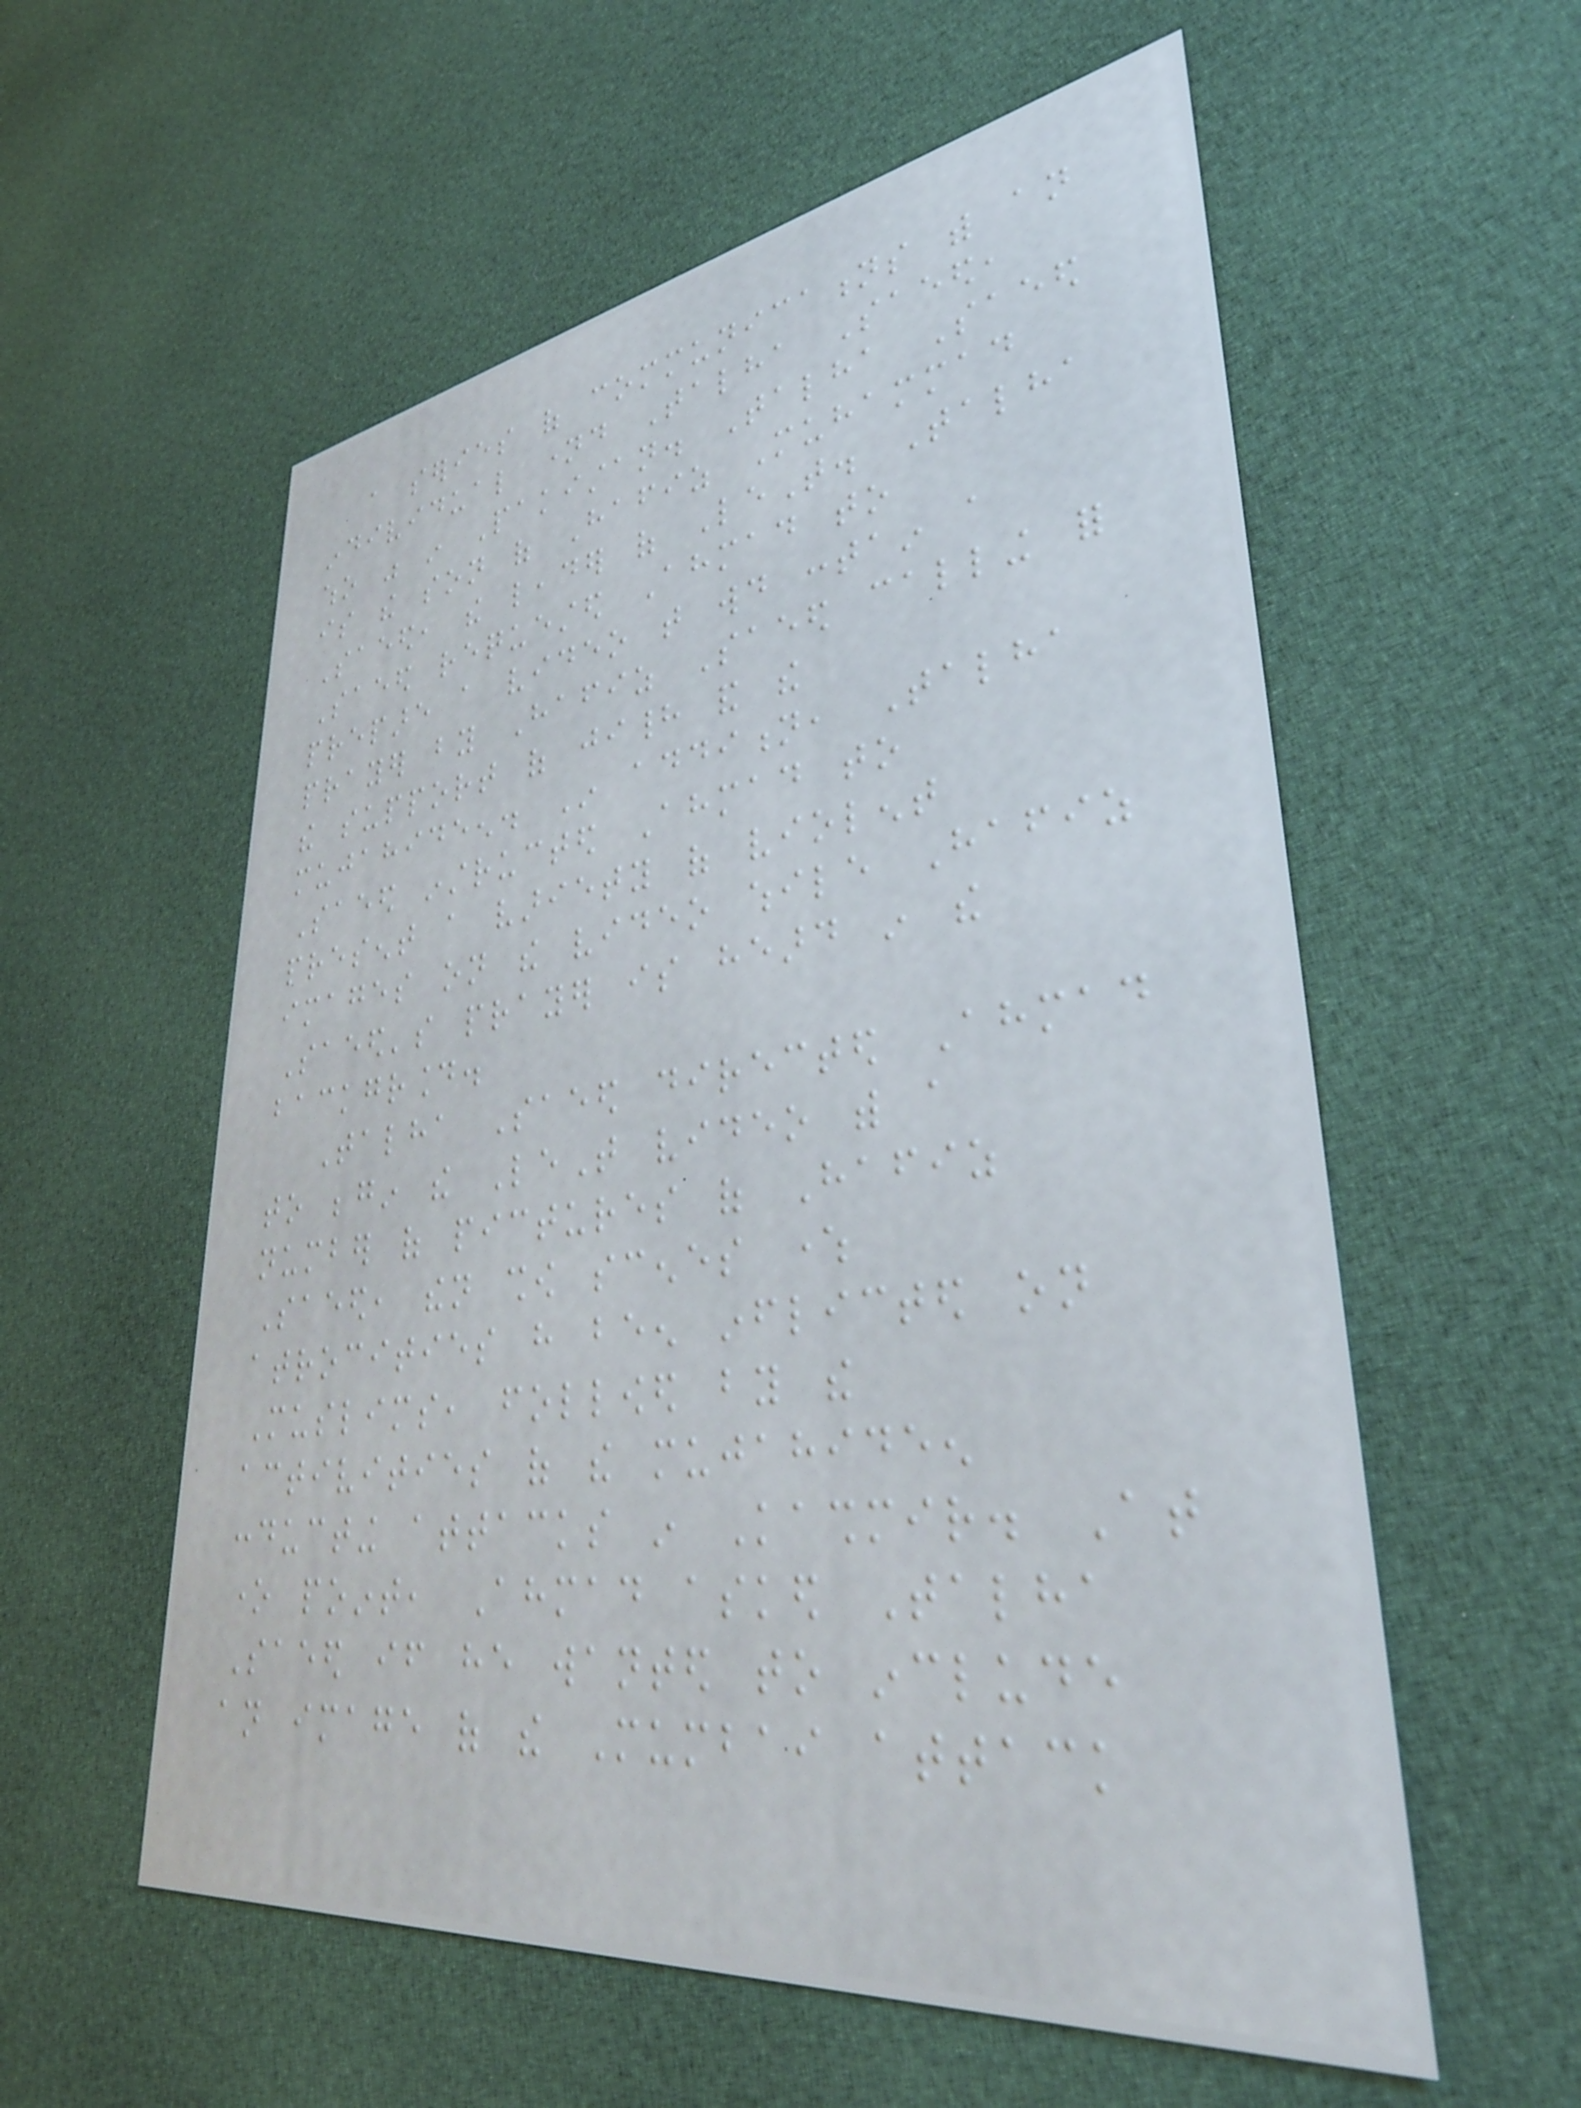a series of communications with an
individual named Talha Saeed,
who was in Pakistan. Talha Saeed
is the son of Hafiz Muhammad
Saeed, the leader of LeT. Talha
Saeed requested Ahmad to
prepare a video that would contain a
prayer by Hafiz Saeed calling for
the support of jihad and the
mujahideen. In addition, Talha
Saeed instructed Ahmad to
present a variety of violent
images on the video while Hafiz
Saeed's prayer is heard in the
background.
Talha Saeed directed Ahmad
to begin the LeT video with a
number of pictures of Hafiz
Saeed, then show scenes where
atrocities have been inflicted on
Muslims, followed by the
activities of the mujahideen
conducting attacks in Kashmir. At
one point, Ahmad asked Talha
Saeed if he wanted to include
an image of the Mumbai attack
